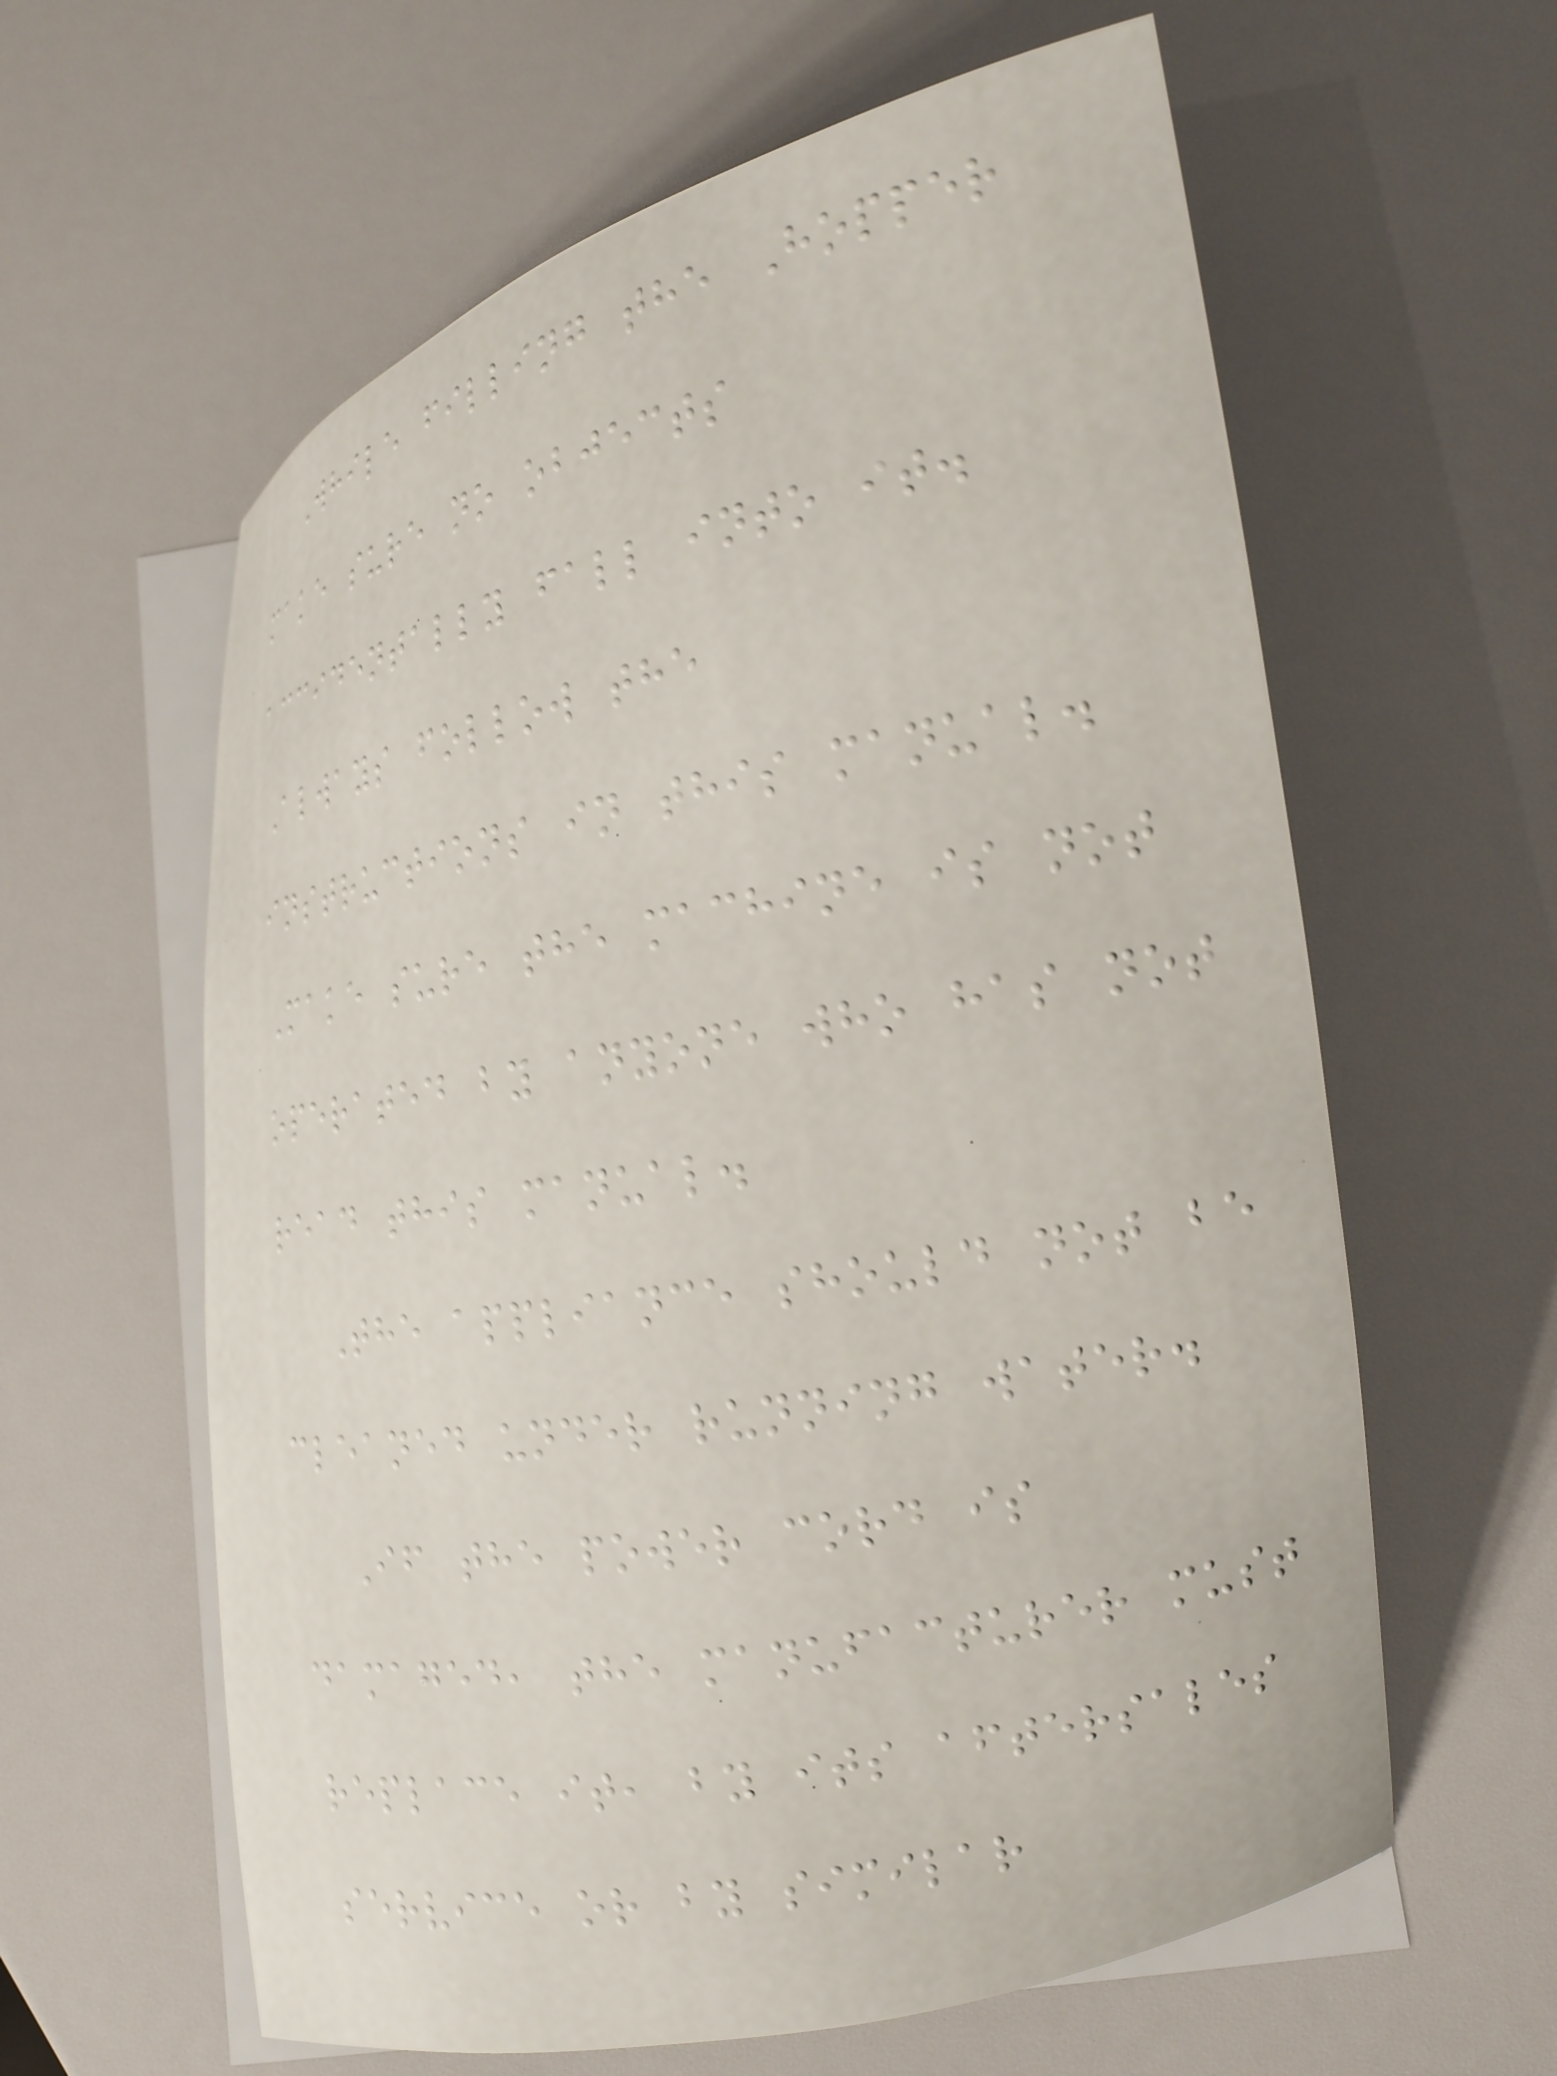While filling the Hopper
make sure no objects
accidentally fall into it.
Always follow the
instructions in this manual.
Make sure the machine is not
operated by anyone who has not
read this manual.
The appliance should not be
cleaned under running water.
If the power cord is
damaged, the manufacturer must
replace it, by its aftersales
service or by similar
